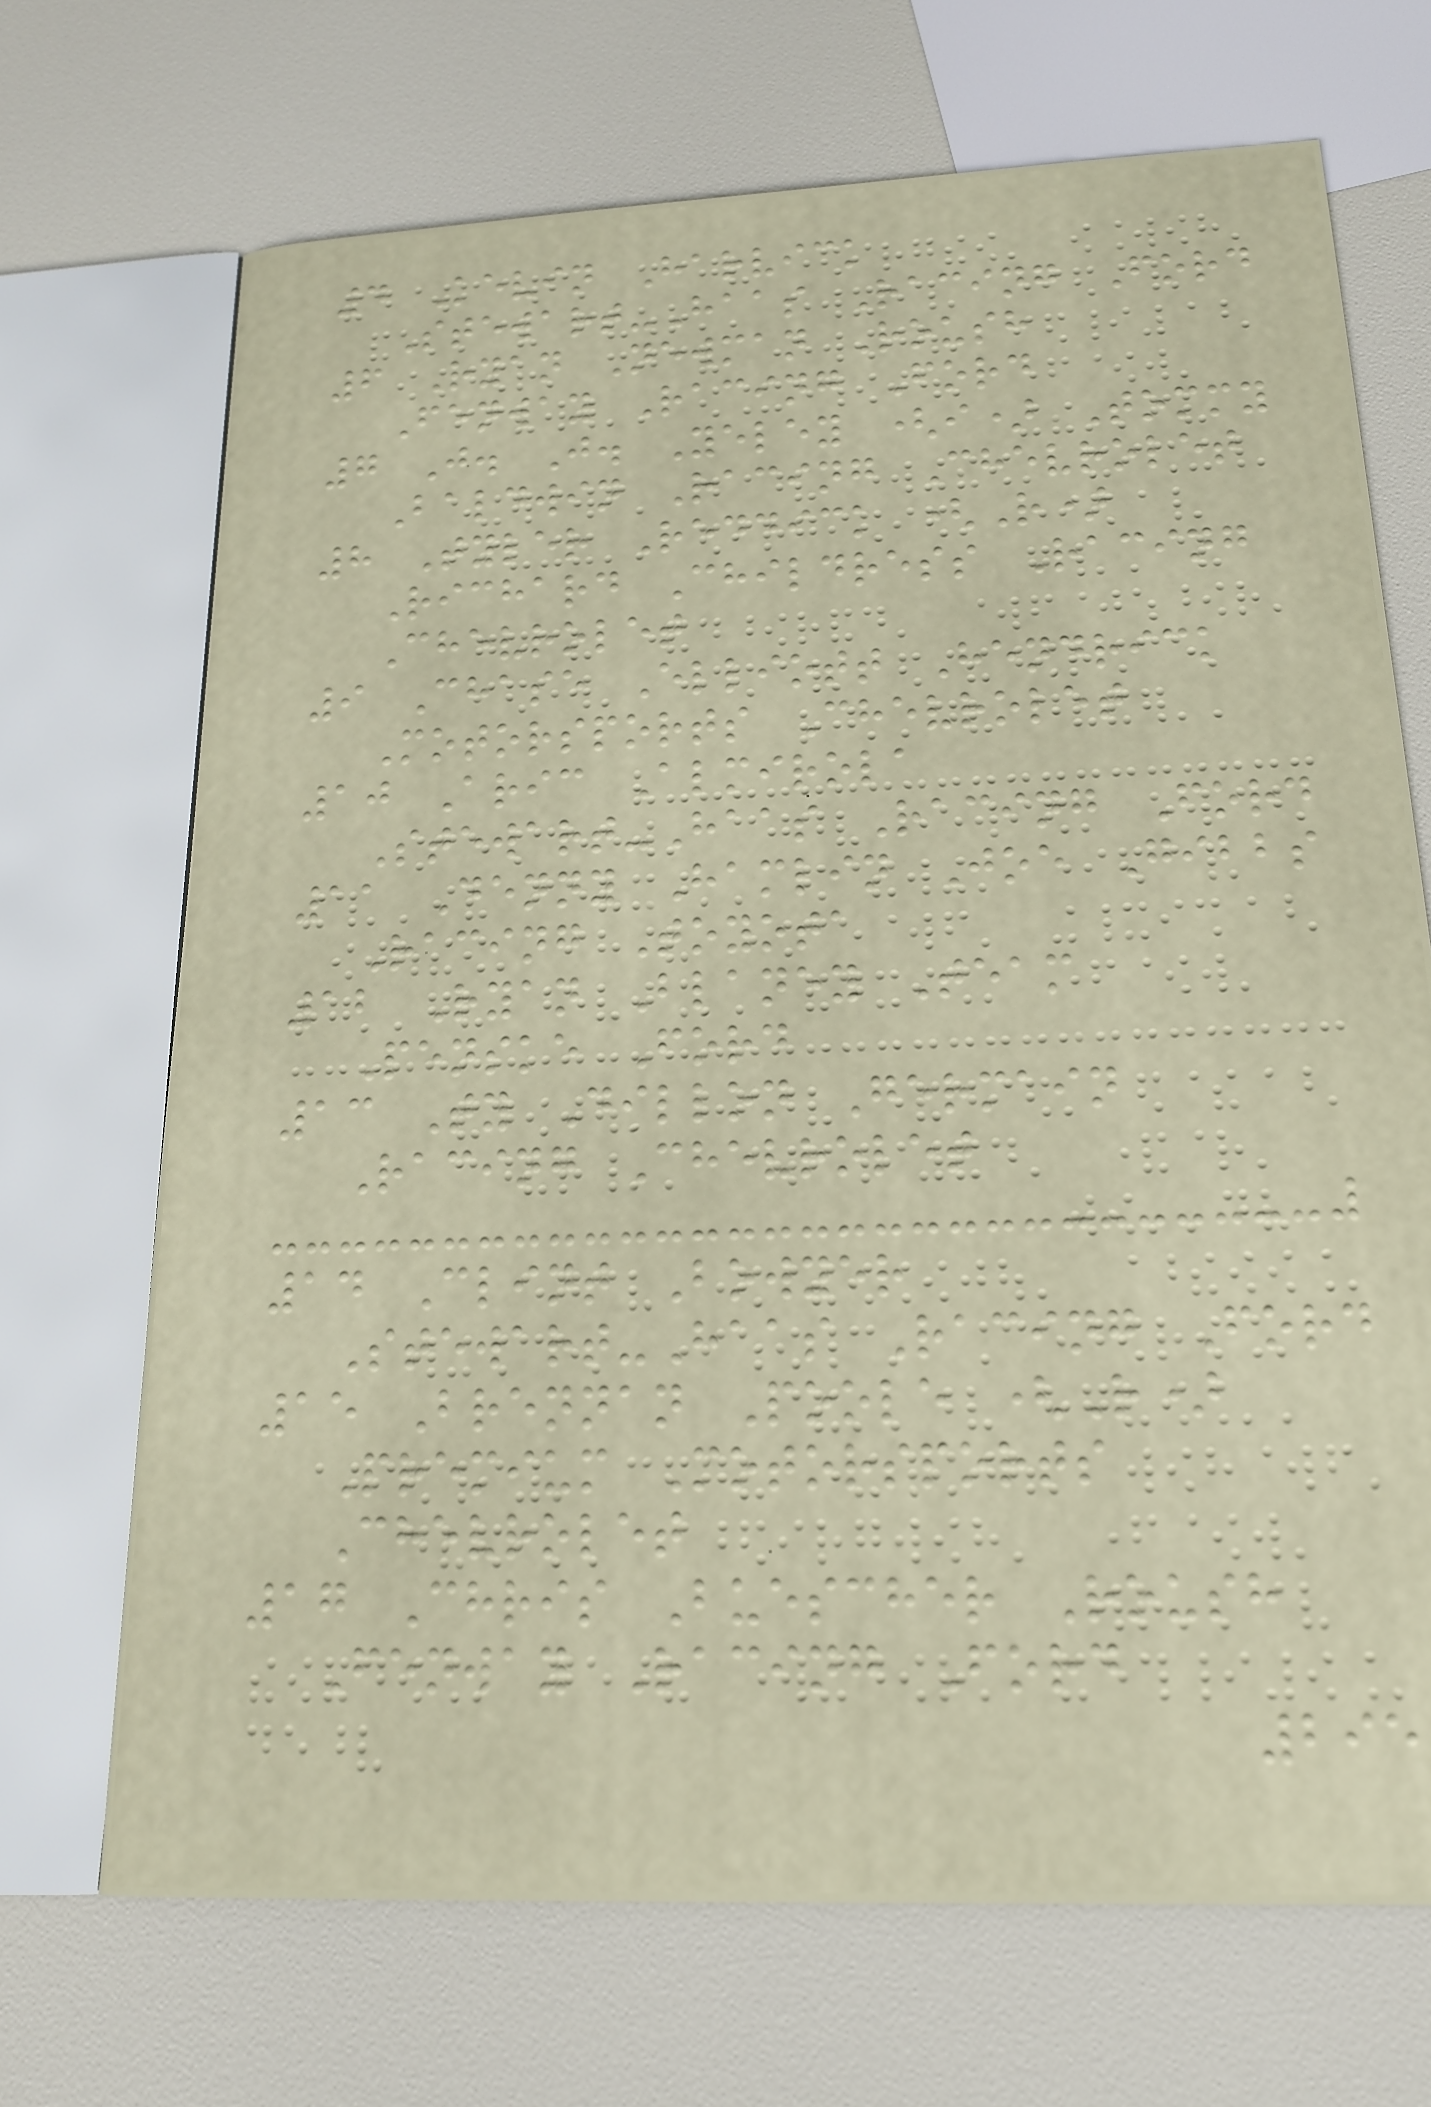4 Kevin Harvick
Stewart-Haas Racing Ford
6 Ryan Newman Roush
Fenway Racing Ford
7 J. J. Yeley (i) Tommy
Baldwin Racing Chevrolet
8 Tyler Reddick (R)
Richard Childress Racing
Chevrolet
9 Chase Elliott Hendrick
Motorsports Chevrolet
10 Aric Almirola
Stewart-Haas Racing Ford
11 Denny Hamlin Joe Gibbs
Racing Toyota
12 Ryan Blaney Team
Penske Ford
13 Ty Dillon Germain
Racing Chevrolet
14 Clint Bowyer
Stewart-Haas Racing Ford
15 Brennan Poole (R)
Premium Motorsports
Chevrolet
17 Chris Buescher Roush
Fenway Racing Ford
295
